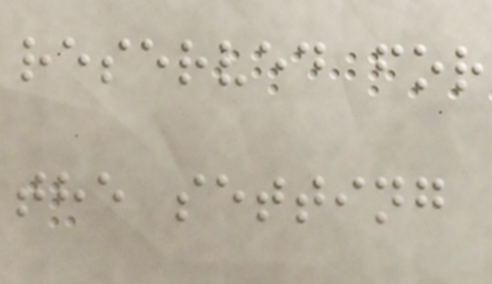reserved for
the setting
